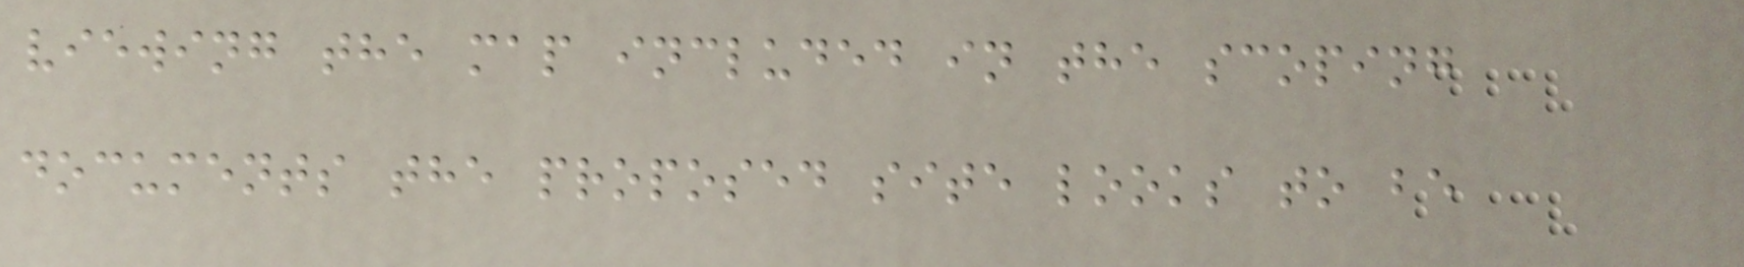viewing the map included in the scoping
documents the proposed site looks to be
